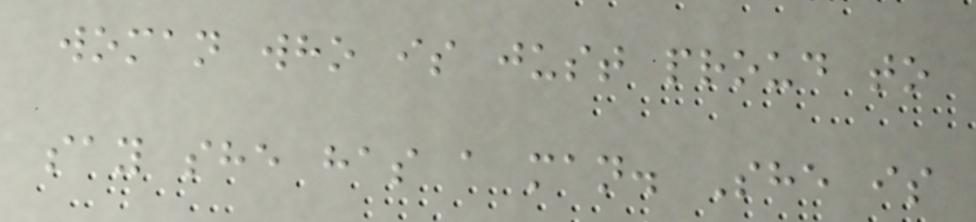woman who is just proud to
say she has a man. She is
